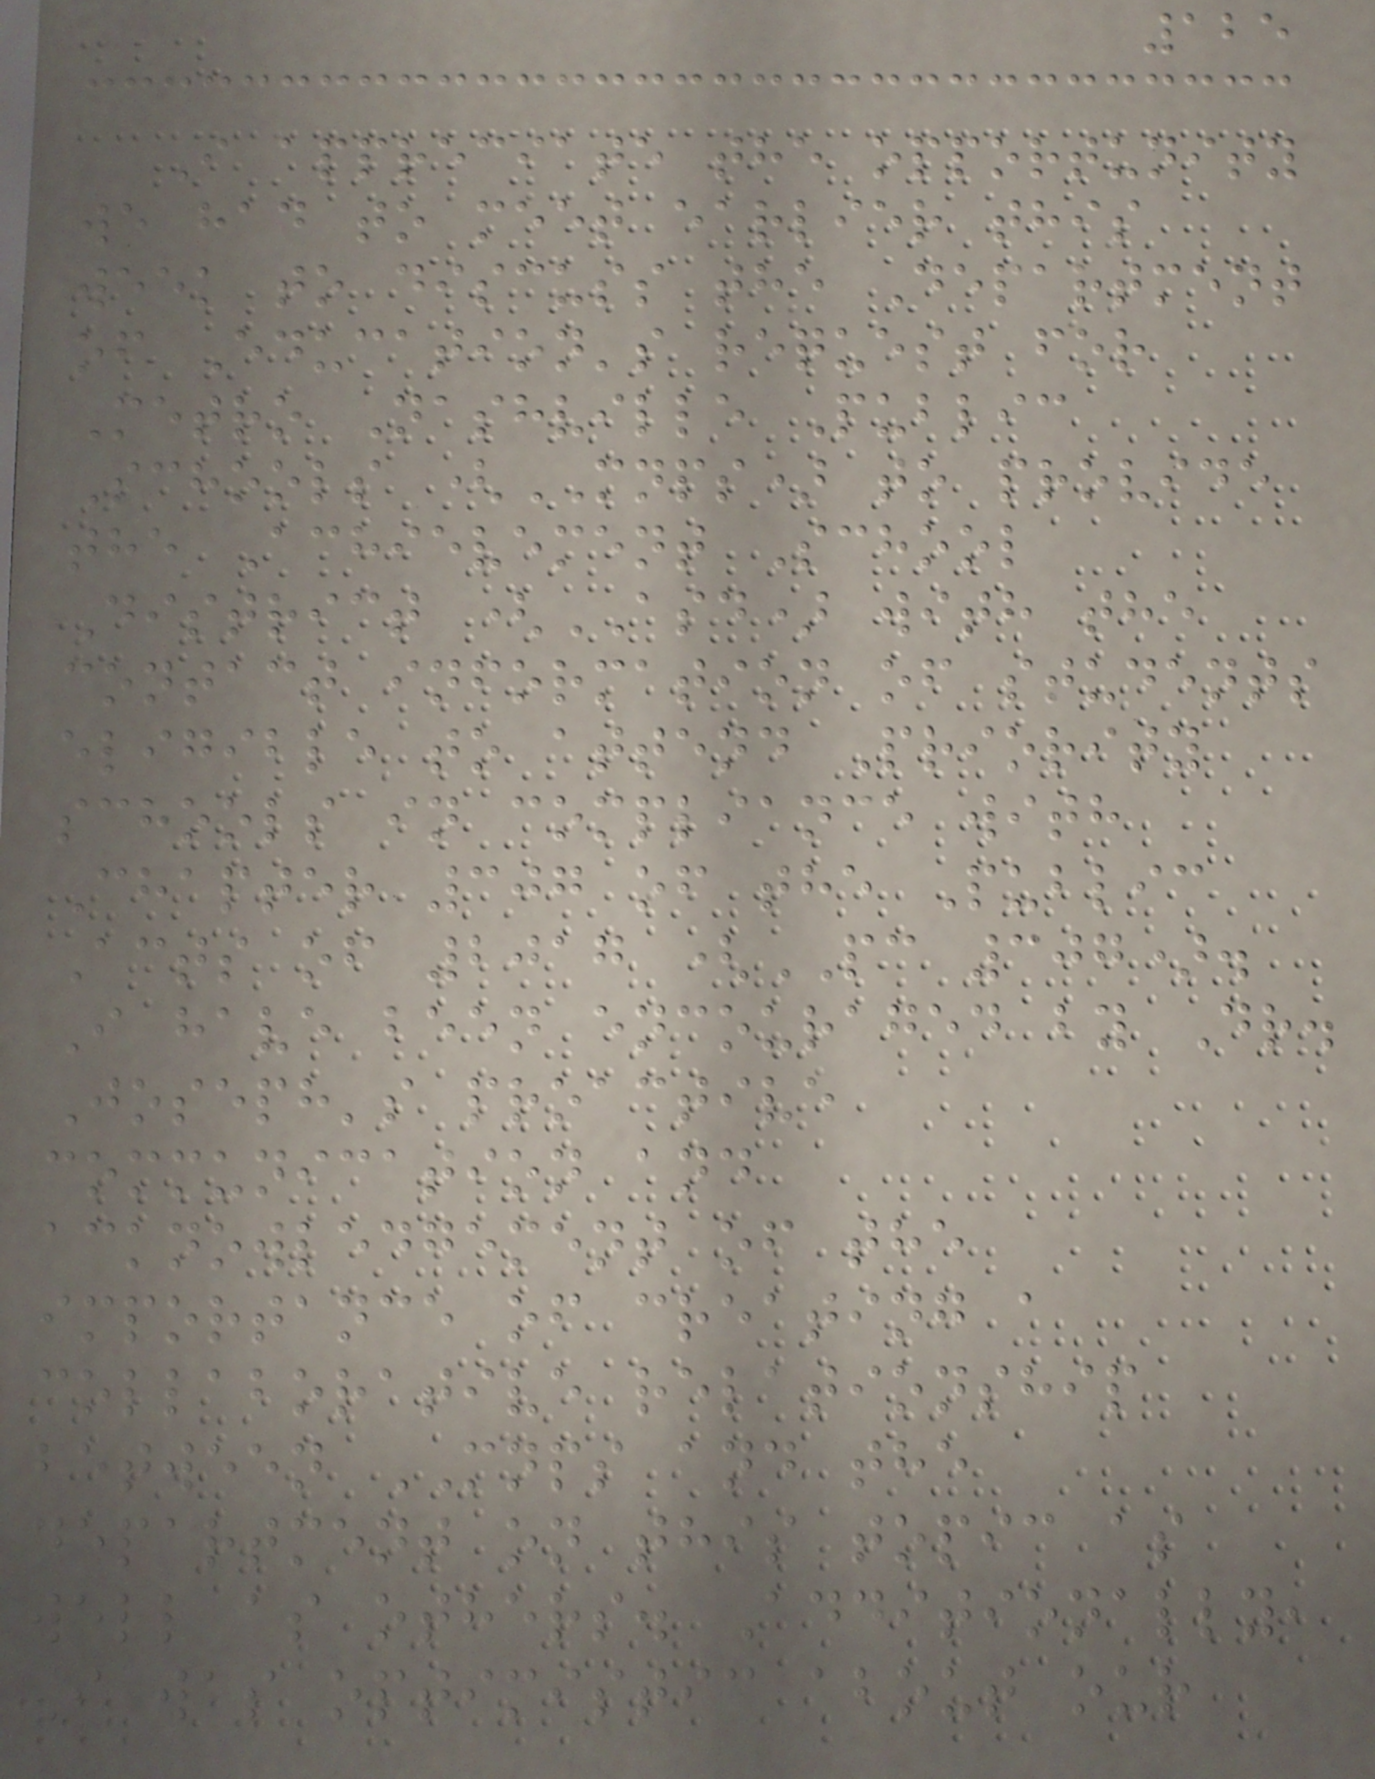125
I appreciate the opportunity
we had to meet earlier this
week to discuss the Department
of Education's request for
Metro Nashville Public
Schools (MNPS) to provide
the Achievement School
District (ASD) with the
contact information of students
eligible to attend Priority
schools in compliance with
Chapter 307 of the Public
Acts of 2017 (PC 307).
I have been encouraged by Dr.
Joseph's proactive
communication and
acknowledgement of the
importance of creating a
collaborative relationship
between MNPS and the
department on this topic as
well as others. Additionally,
I was optimistic about our
